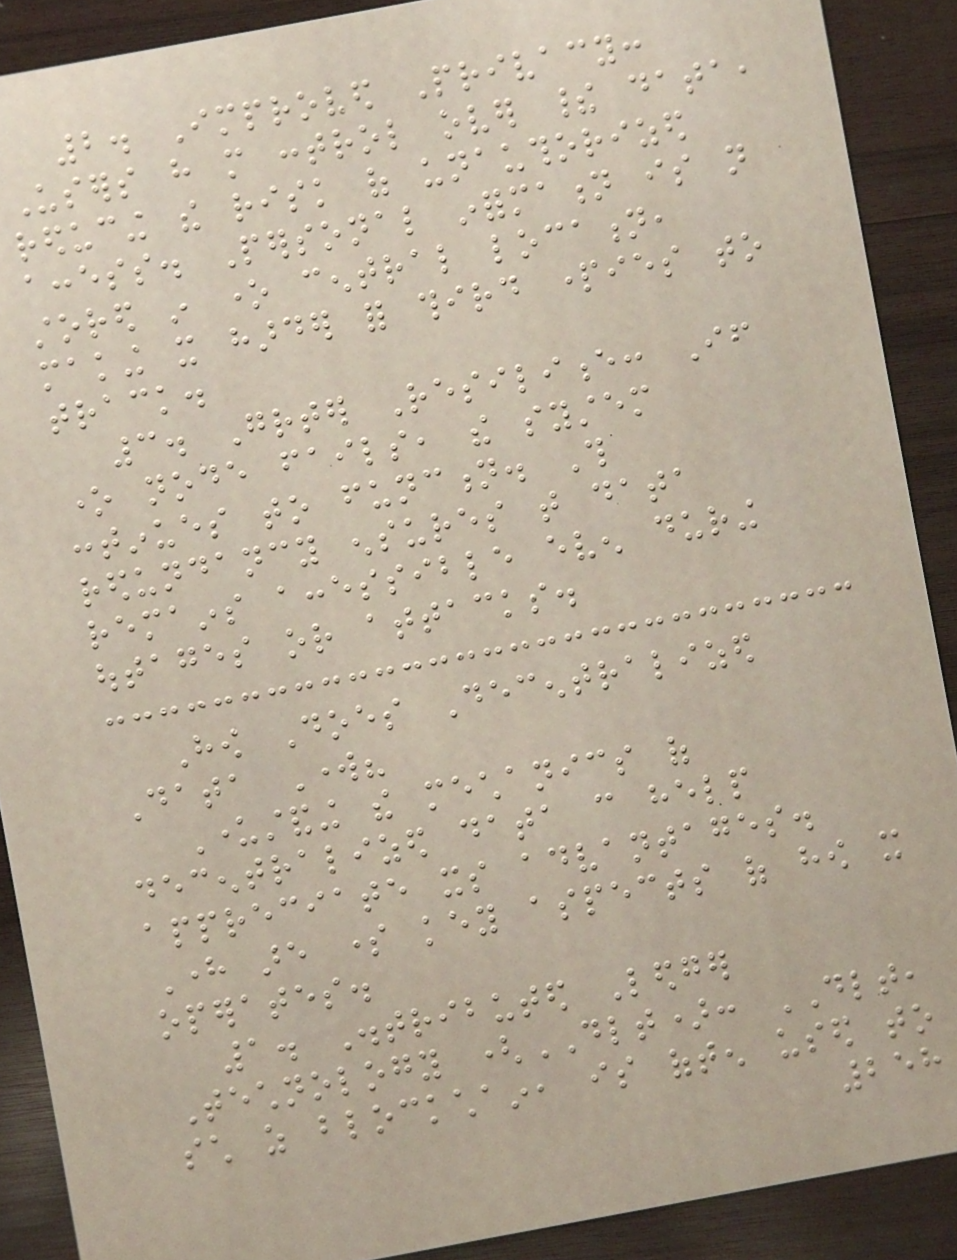2. Improved Privacy:
Users have more control over their data,
reducing the risk of unauthorized
access. Personal information is not
stored in one central location,
making it harder for third parties to
track.
3. Greater Resilience: If
one node fails, the system
continues to function. This
redundancy ensures that data
remains accessible even during
outages or attacks.
How Does Decentralized
Data Work?
Understanding the mechanics of
decentralized data can help
appreciate its advantages.
Here are some key aspects of how it
operates.
1. Distributed Ledger
Technology (DLT): DLT,
such as blockchain, is often used to
258
